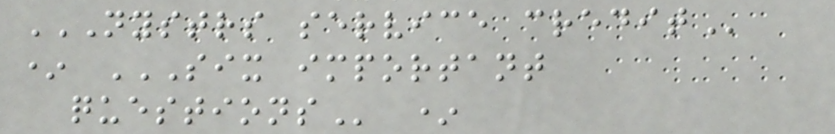NYSTRS SERVICE CREDIT
* SIX IMPORTANT
QUESTIONS *
